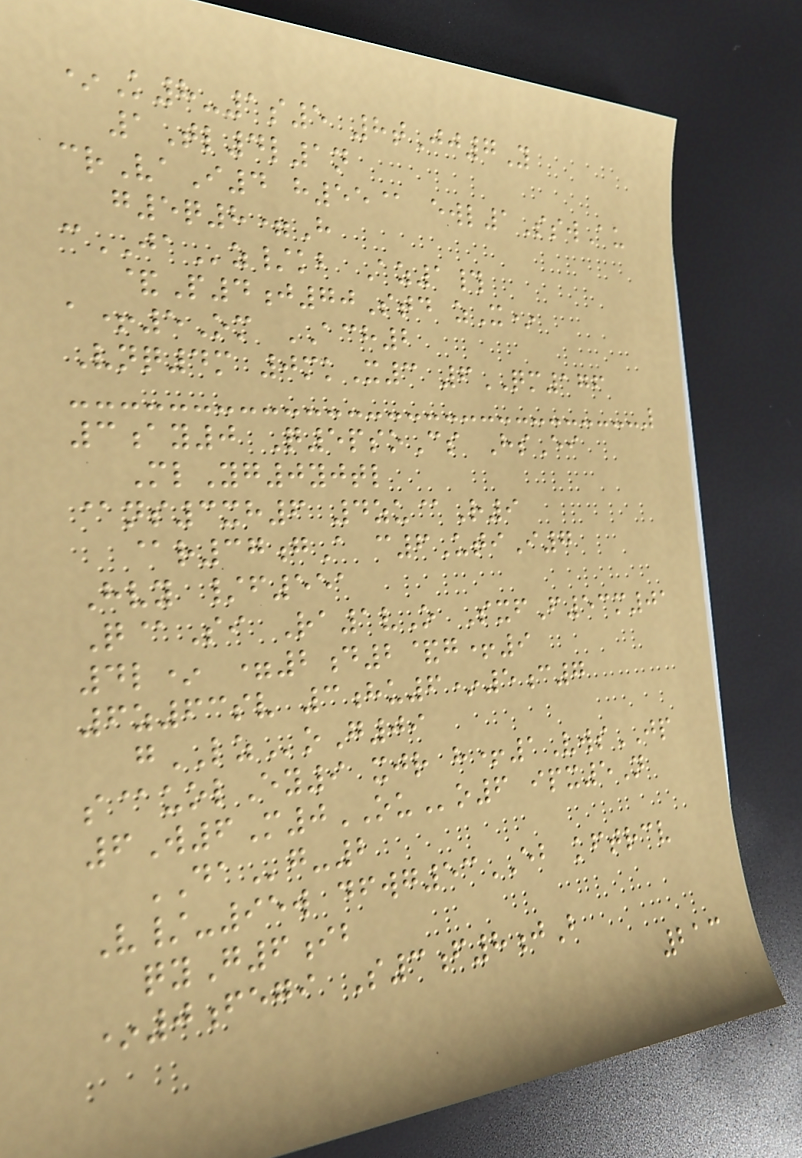*K8-1s5 8tJj7Y
1Tl4l1n
crVaI4 h55@ ewl1SswAu
g5q8=H
cJAz/kb Az1#
&P4j70Std zX*
a+5Om ACH2
Vnq4m 0mkX3 6QM176
3ay0 Q5psoCs HsEi
MlYg0yjtl
@ns3xh6 4zu@R9
@r37gA c6UtiI7
Hvy /f551
Q@Si Ra1vO SxfF53m01
4l* =2d2&g+9
6z63sv 3hu6*5c7
gLZoG09
s@uolEy9 xjr h+1VwsJP
6W6M0OUo6 ipx5N
DAg-2
V/-95w dfwg53EB kftrcv
qyG6ib
*0fegi S3f8jB
213
